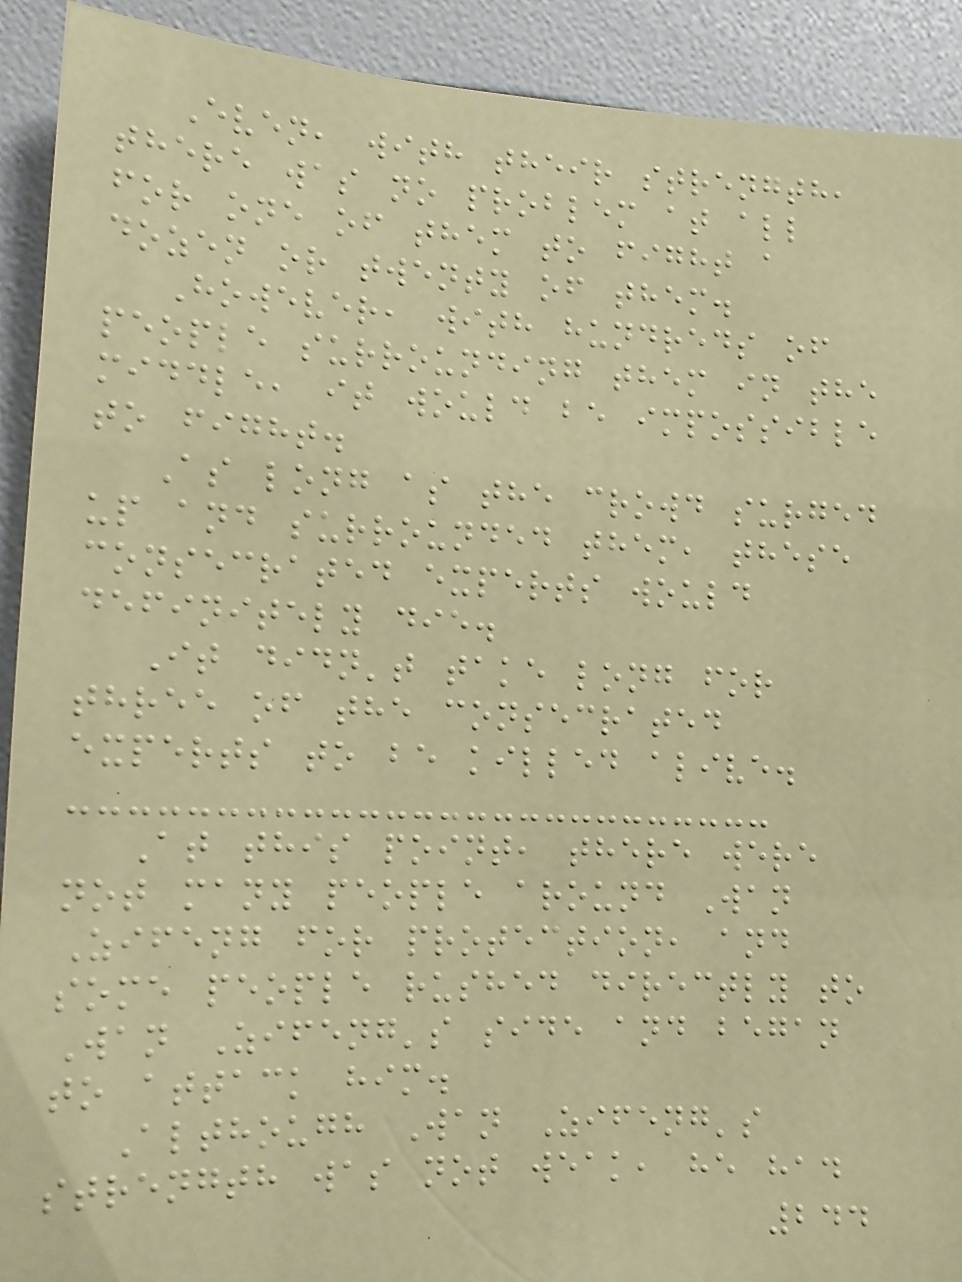Even, with their strength,
there was no problem at all
for one of them to fight a
dozen or twenty of them.
However, with hundreds of
people surrounding them in the
middle, it would be impossible
to fight.
As long as the crowd surged
up and surrounded them, these
consecrated experts would
definitely die.
It didn't take long for
three of the consecrated
experts to be killed alive.
At this point, there were
not many people around Wan
Zifeng for protection, and
some people rushed directly to
Wan Zifeng's side and began
to attack him.
Although Wan Zifeng's
strength was not weak, he had
244
